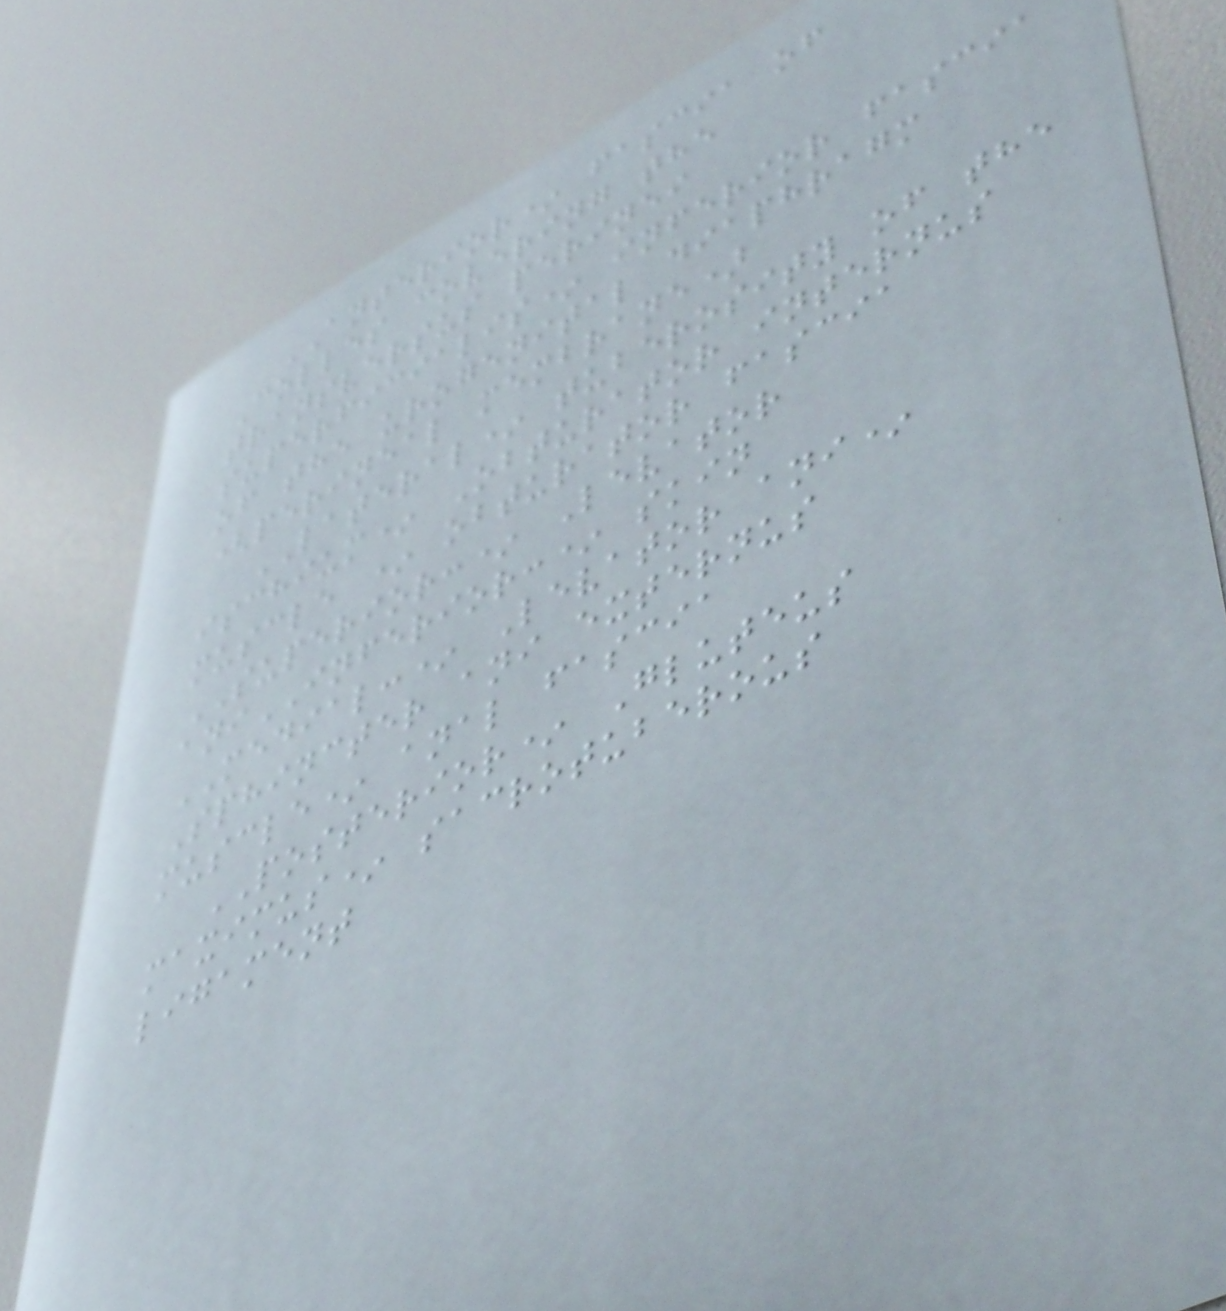ANTERIOR* fascia of
Colles covering the
transversus perinei
superficialis* inferior fascia
of the urogenital diaphragm
(perineal membrane)
LATERAL* tuberosity of the
ischium* Obturator internus
muscle * obturator fascia
SUPERIOR:* Levator
aniINFERIOR:* skin
MEDIAL:* Levator ani*
Sphincter ani externus
muscle* anal fascia
POSTERIOR* Gluteus
maximus* sacrotuberous
ligament
